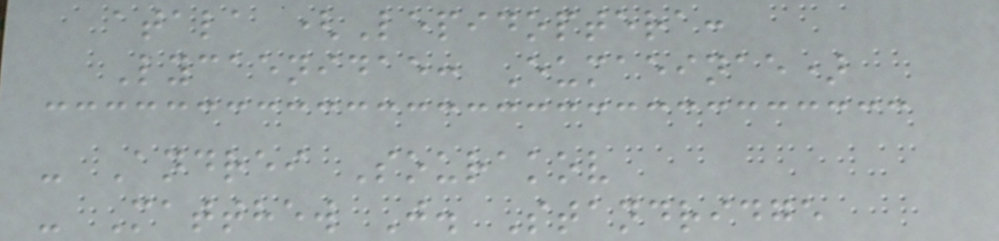atala (Lepidoptera:
Lycaenidae: Eumaeinae)
- Andrei Sourakov
- Matthew J. Standridge
